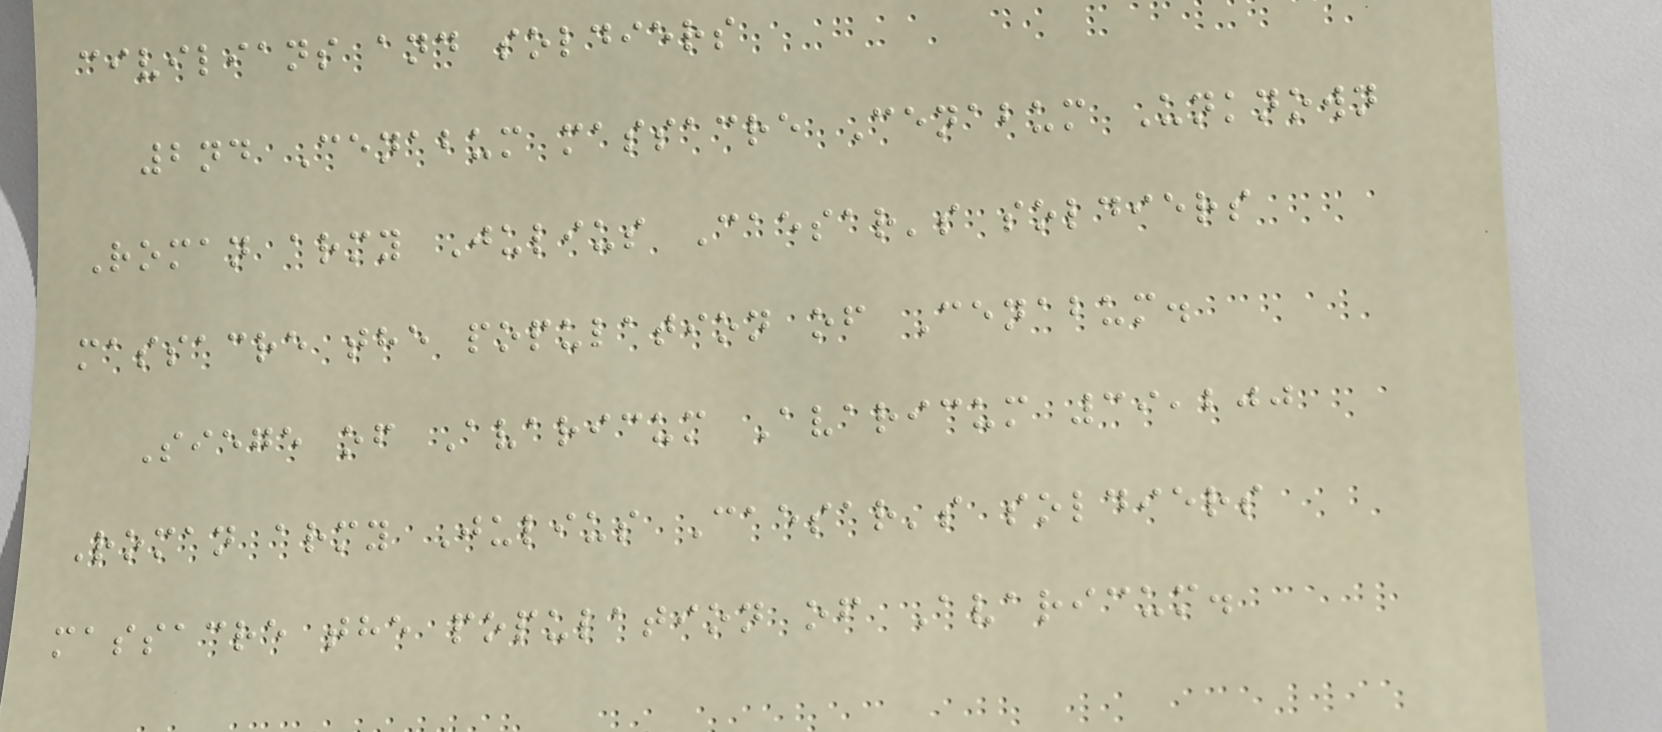civilians and soldiers
2nd Cenabum massacre Cenabum Unknown
Roman army Julius Caesar's soldiers
massacre the population of Cenabum.
Siege of Avaricum Avaricum 39,200
Roman army Julius Caesar's soldiers
massacre the population of Avaricum.
